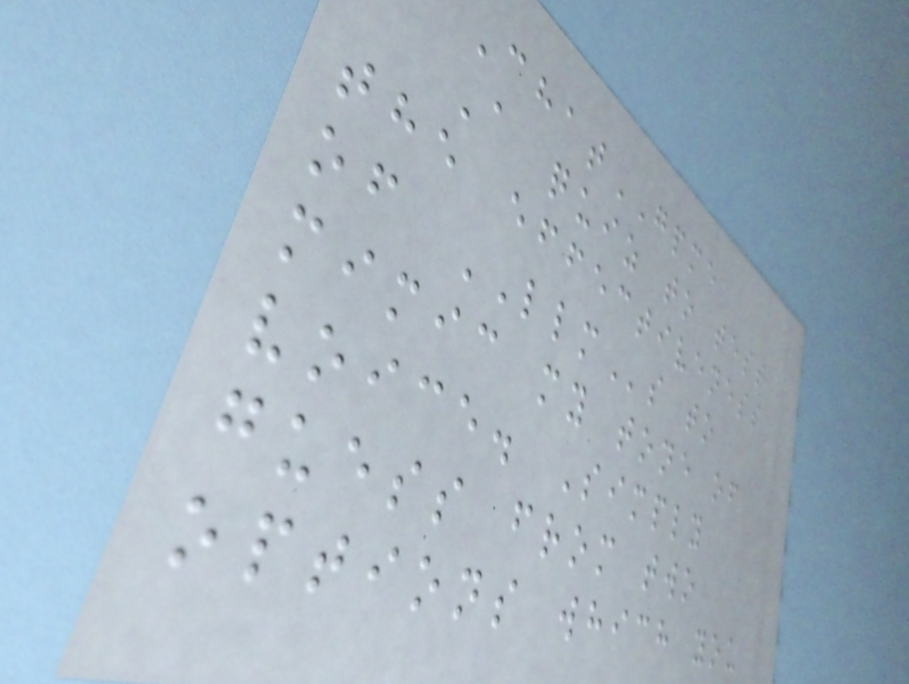ChatGPME
A quiz to test
the effectiveness
of LLMs to
mimic my tone of
voice. Simply
guess from two
options which you
